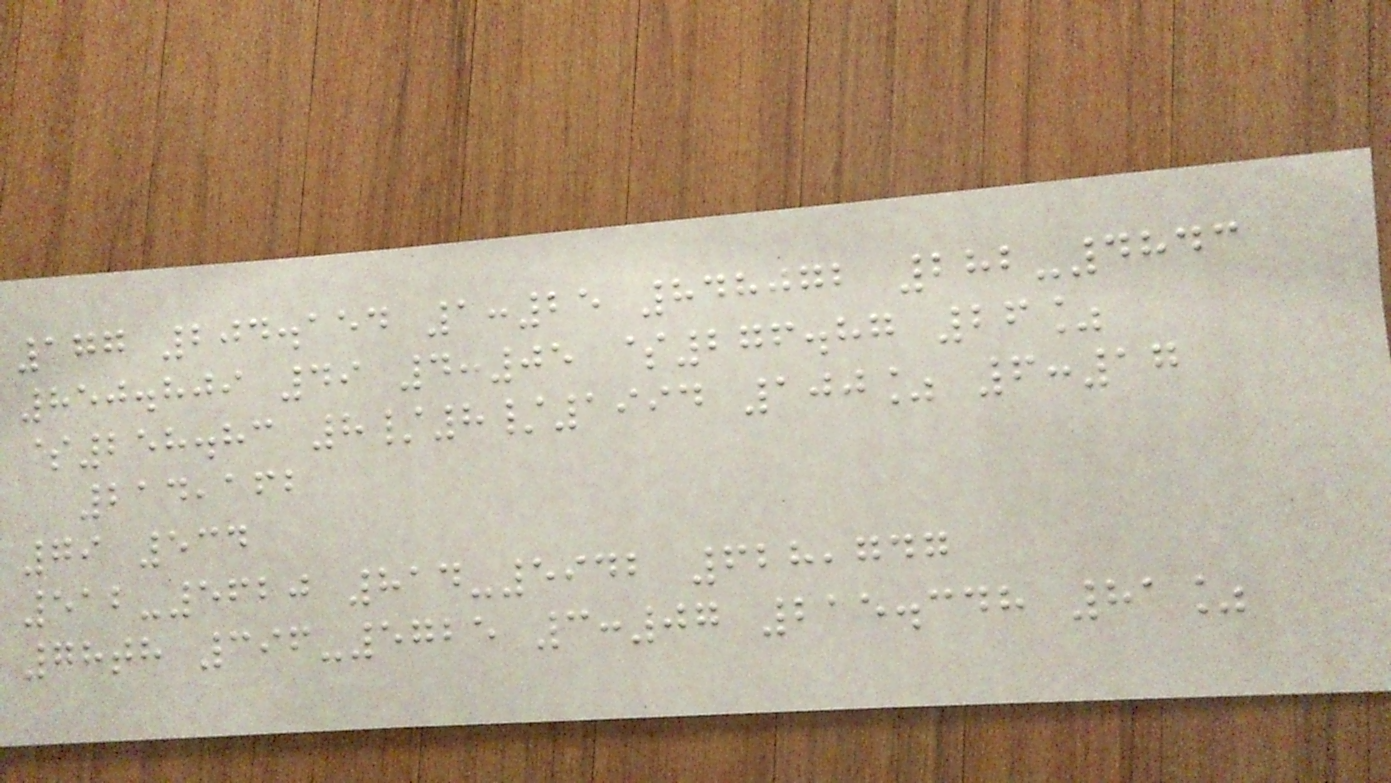177 204.154 1:25 848072 282-4843
850.809 49 4:05 $276.87 26%
$258.83 8/8/1994 100% 6:17
214,162
79 534
512-5620 814-5942 628,747
78th 396-5725 3:07 215.348 81%
